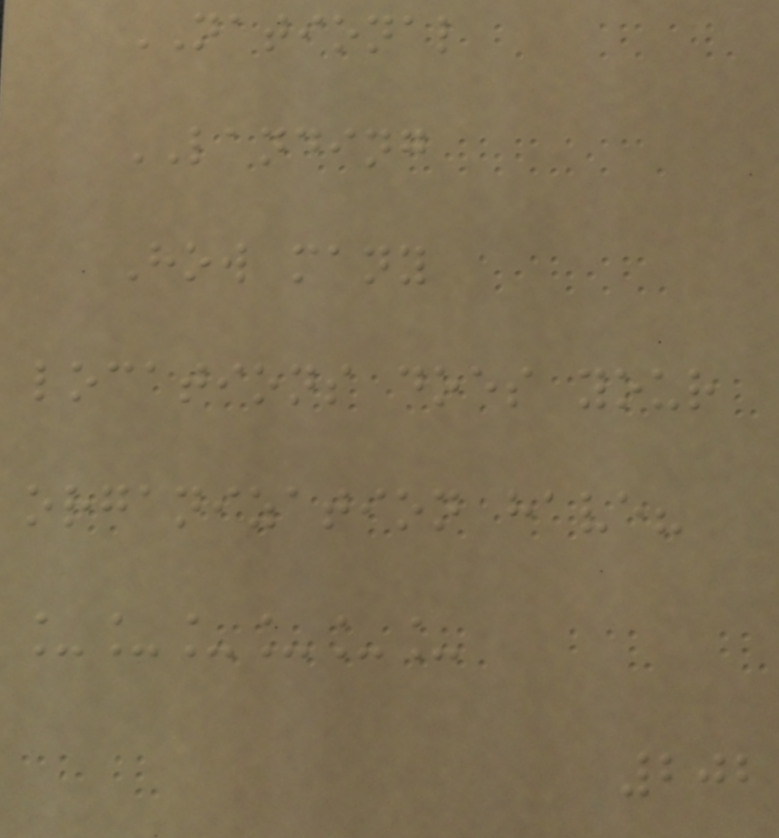NATIONAL
LANDING
How many
locations does your
organization have?
______
202
